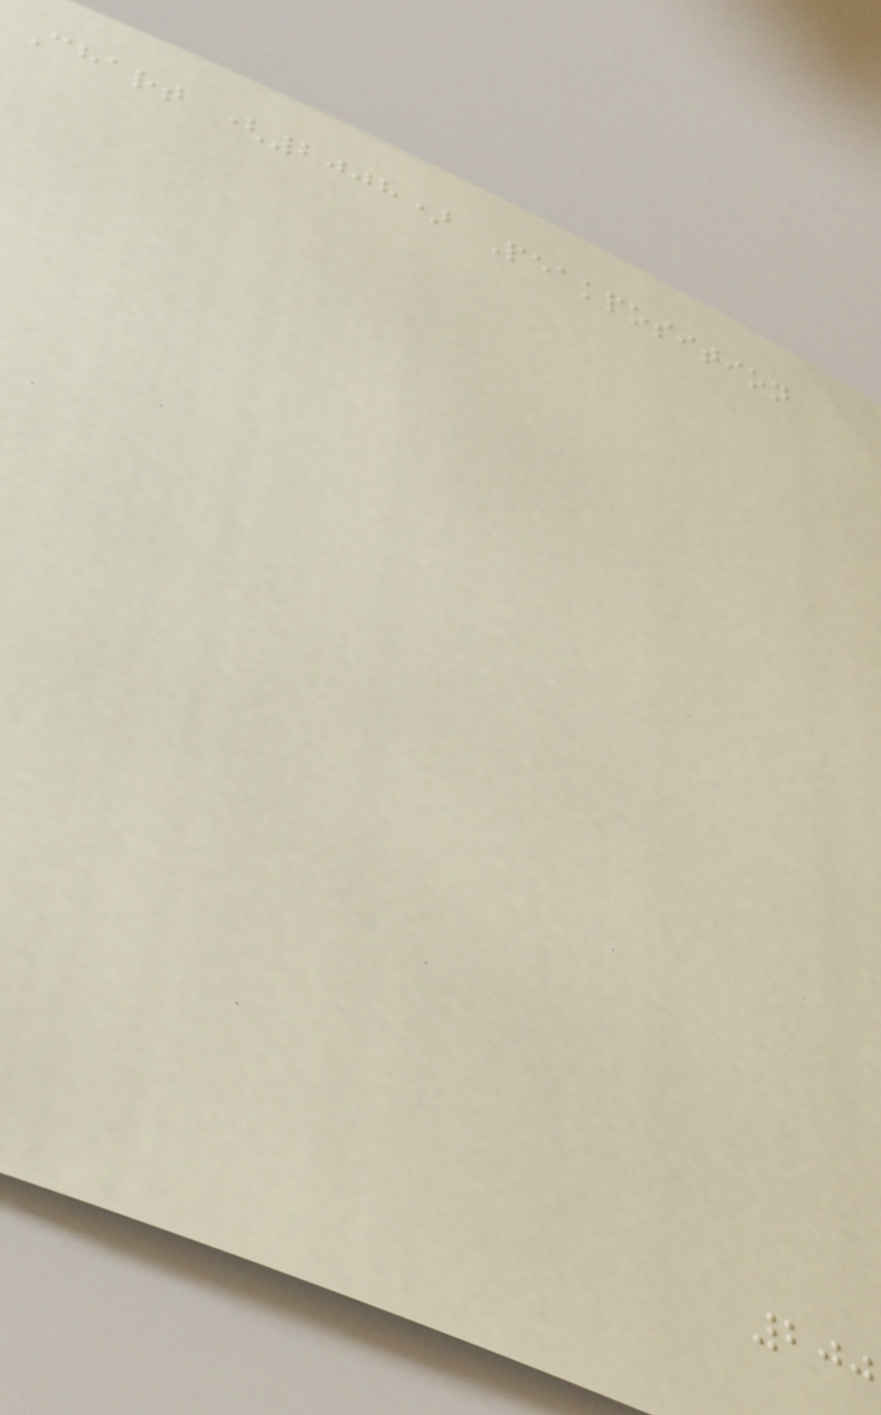Chart (2008) Peakposition
200
